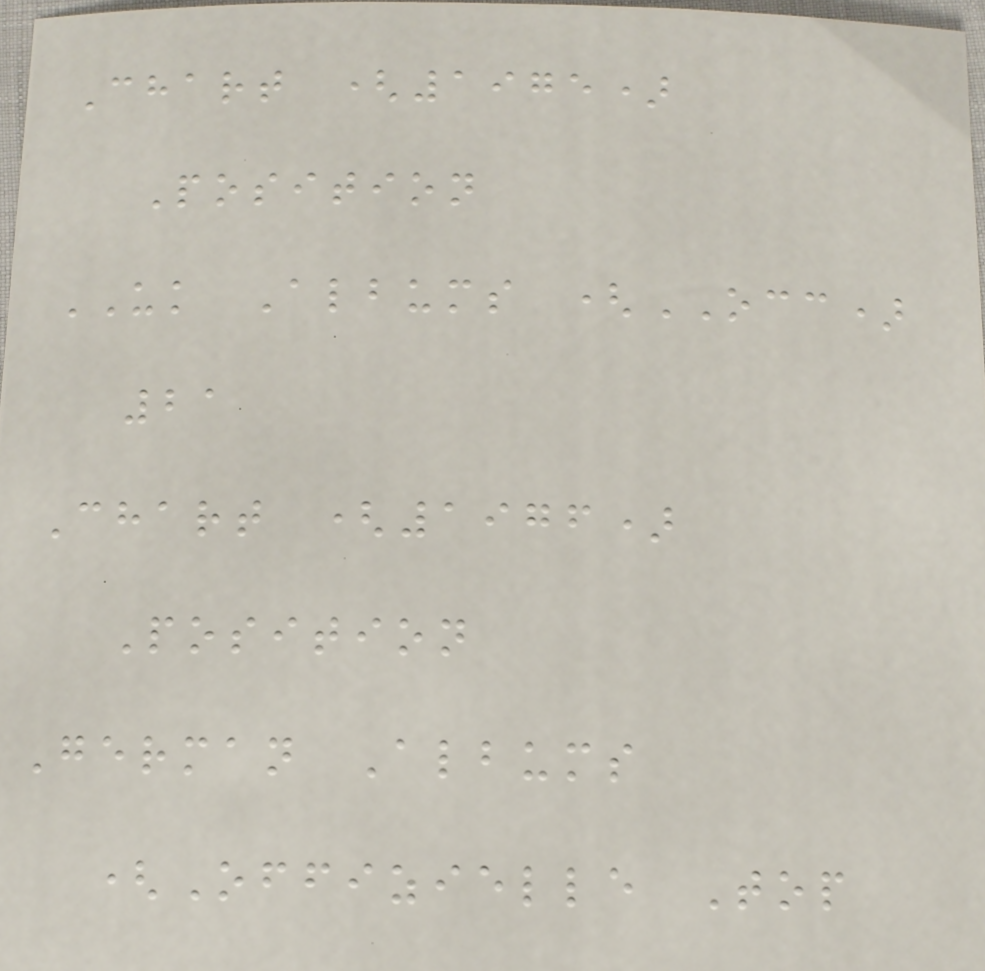Chart (1975)
Position
UK Albums (OCC)
21
Chart (1976)
Position
German Albums
(Offizielle Top
